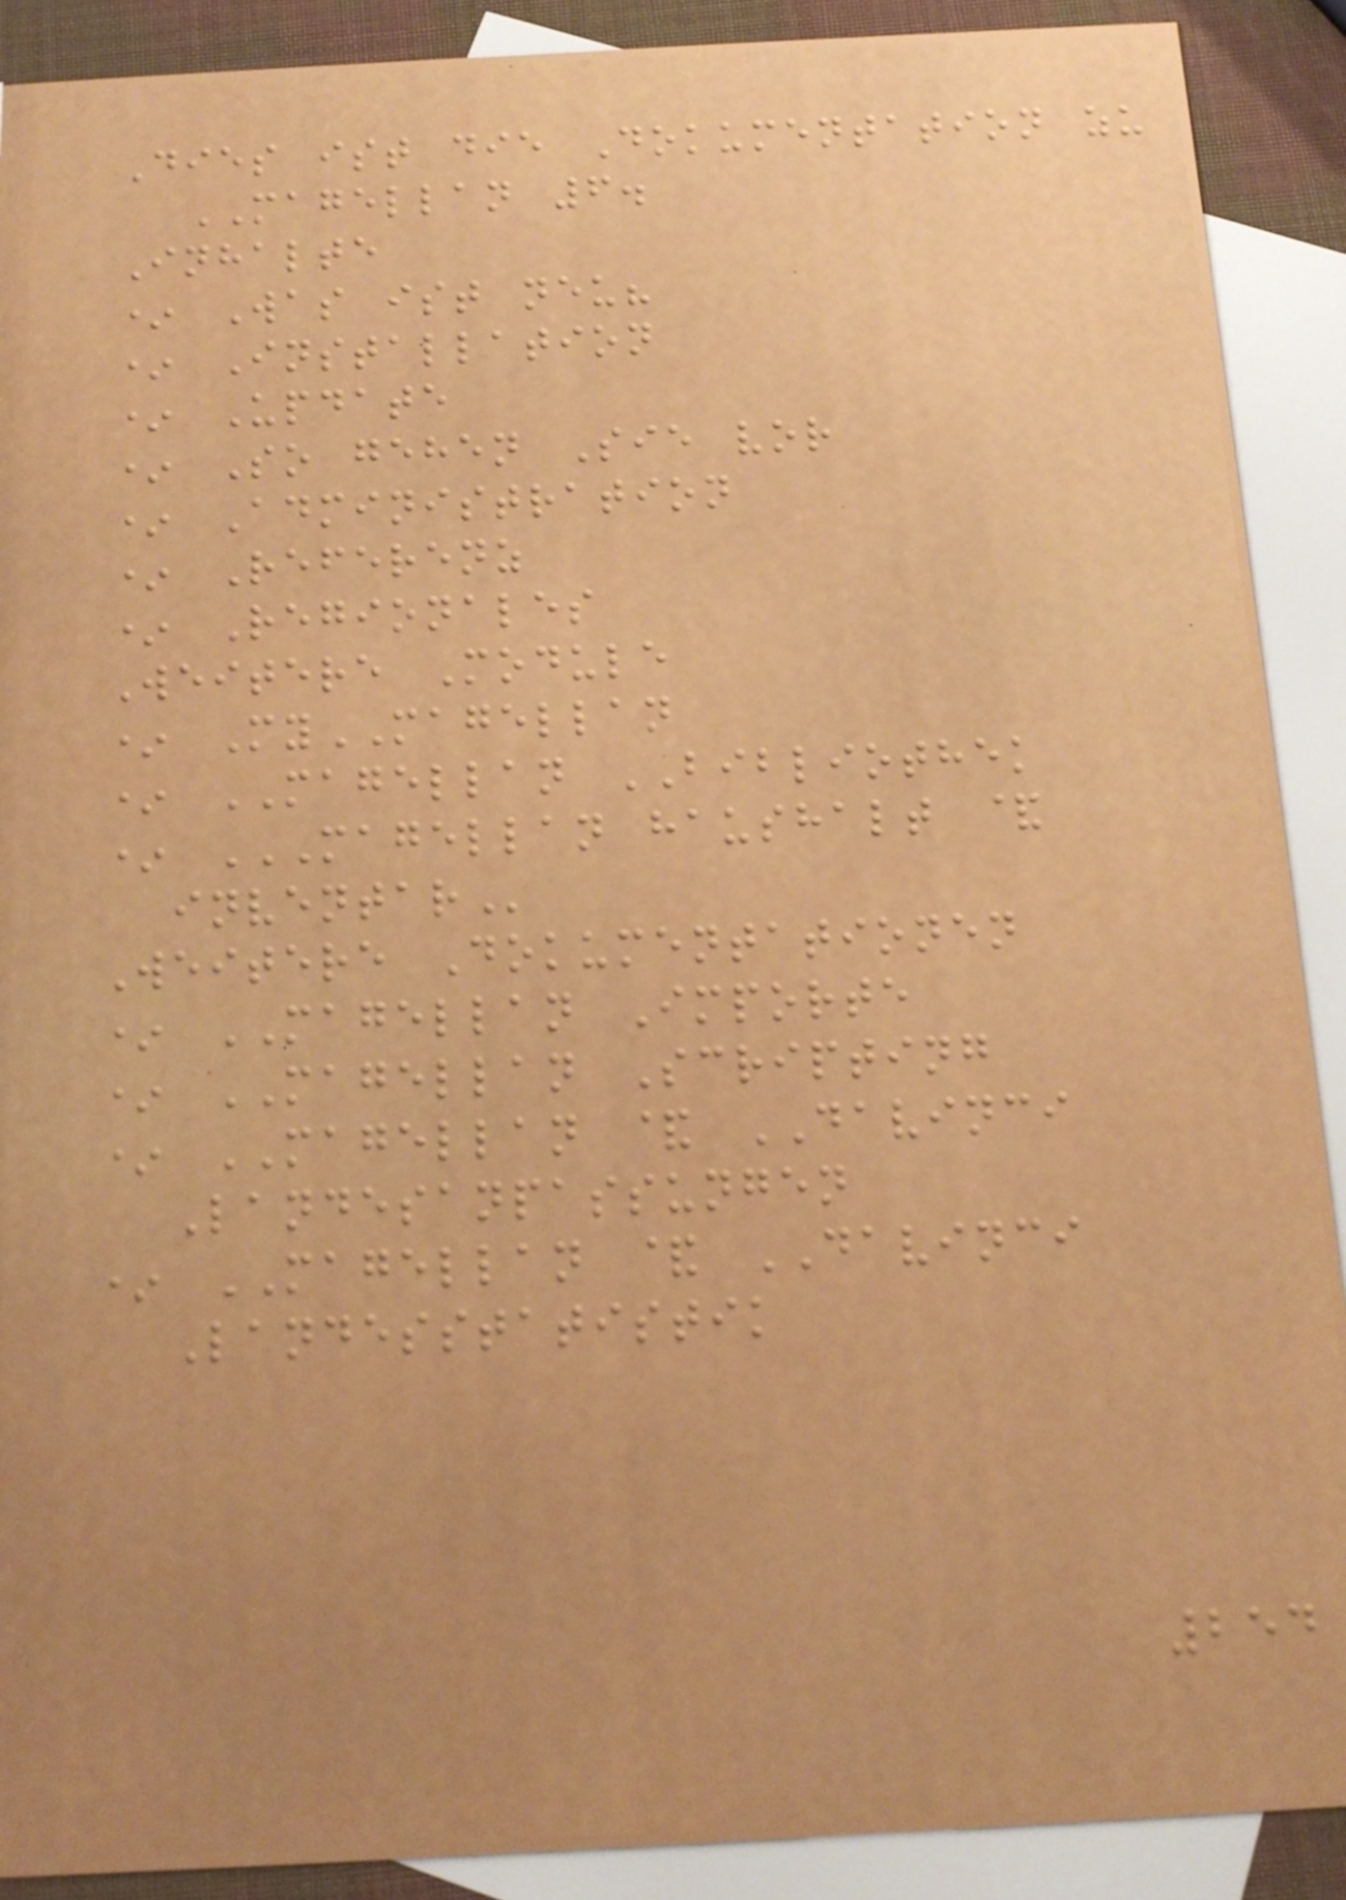Dies ist die Dokumentation zu
MAGELLAN 6.
Inhalte
* Was ist neu?
* Installation
* Update
* So gehen Sie vor
* Administration
* Referenz
* Regionales
Weitere Module
* MyMAGELLAN
* MAGELLAN BIBLIOTHEK
* MAGELLAN HAUSHALT &
INVENTAR
Weitere Dokumentationen
* MAGELLAN Importe
* MAGELLAN Scripting
* MAGELLAN & DAVINCI
Landesanpassungen
* MAGELLAN & DAVINCI
Landesstatistik
254
